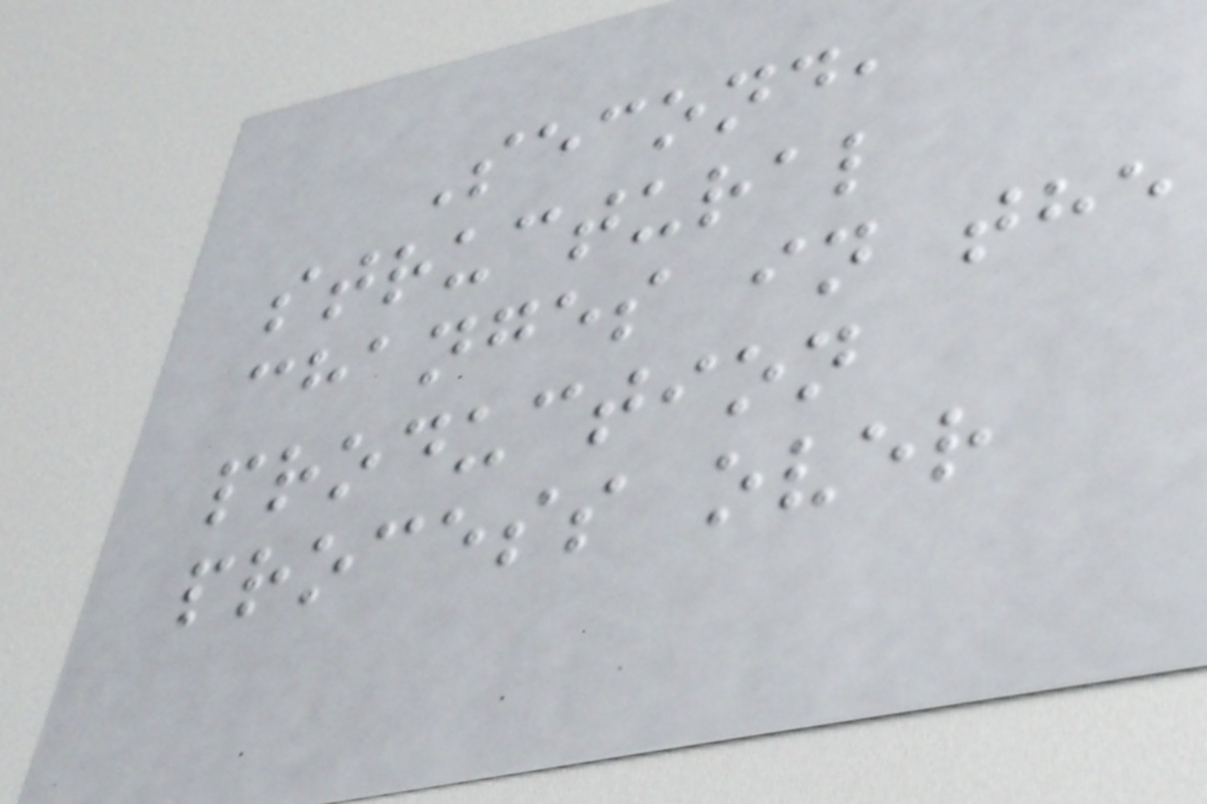Second,
structural
changes in the
production
process over
